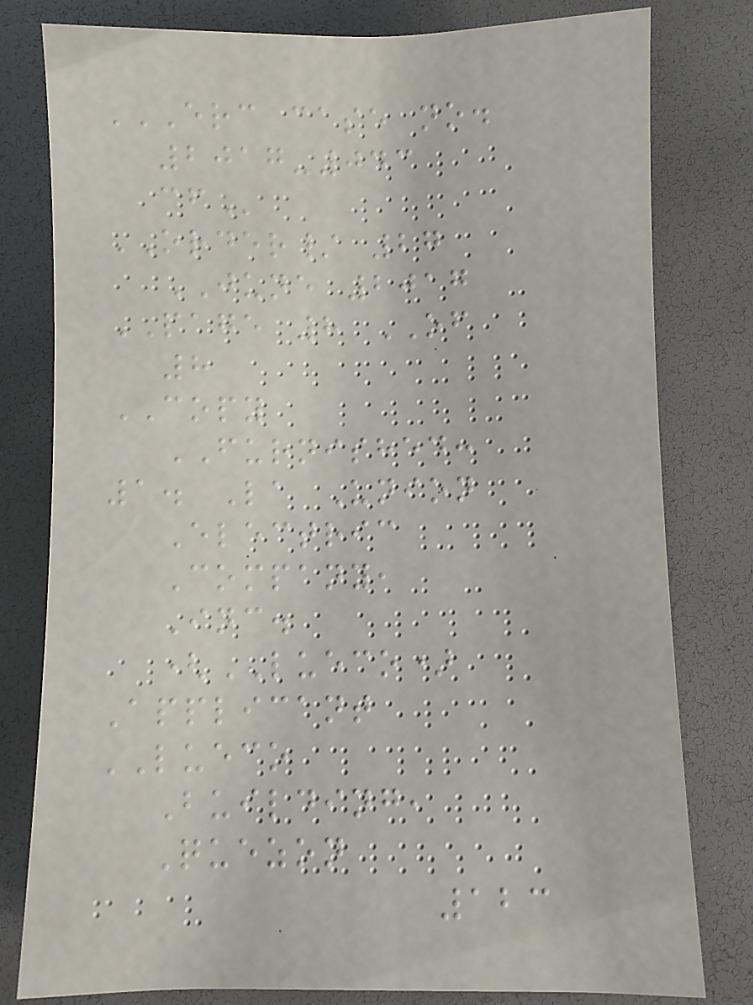ERC CASE NO.
2017-043
CF
ORDER/ 27
JUNE 2017
PAGE 8 OF
8
COPY
FURNISHED:
1. La Union
Electric
Company,
Inc.
(LUECO)
Applicant
LUECO
Building,
Quezon
123
